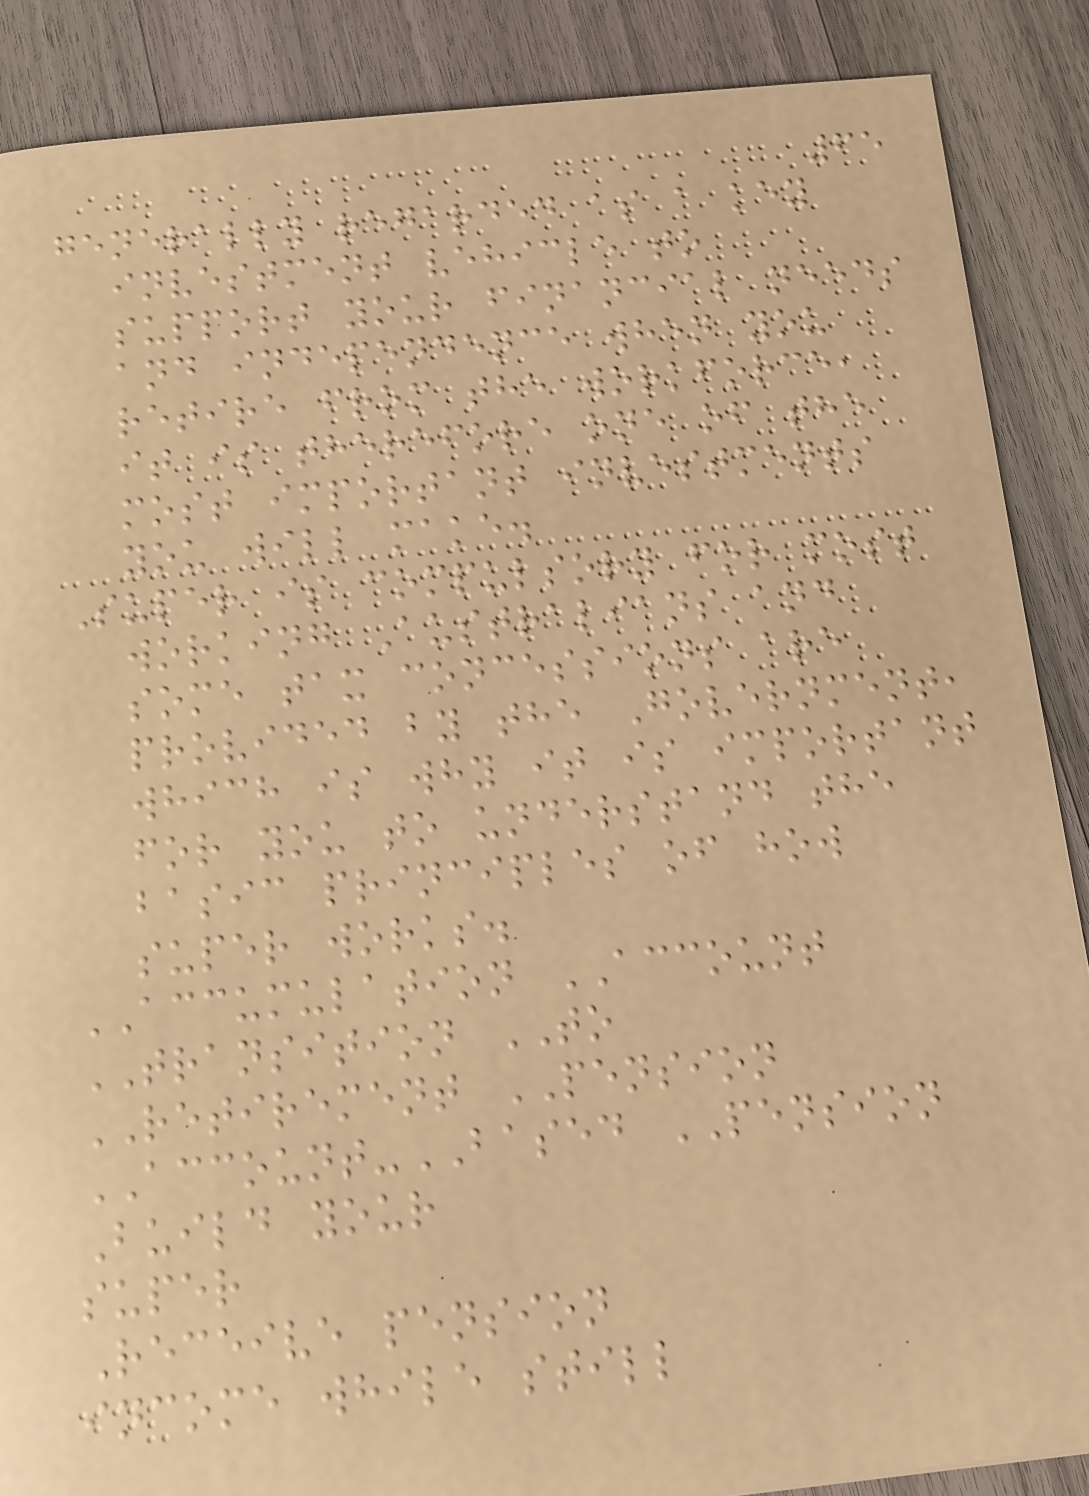65
generally regarded as a key
investment vehicle to
support your financial needs
and independence when you
retire from the workforce,
it is therefore one of the
most important investments
you will make.
Super is compulsory for most
working Australians and
some tax concessions are
provided by the Government,
which is why it is important
for you to understand the
basic principles of how
super works.
ACCUMULATION ACCOUNT
TRANSITION TO
RETIREMENT PENSION
ACCOUNT-BASED PENSION
Build your
super
Receive pension
income while still
